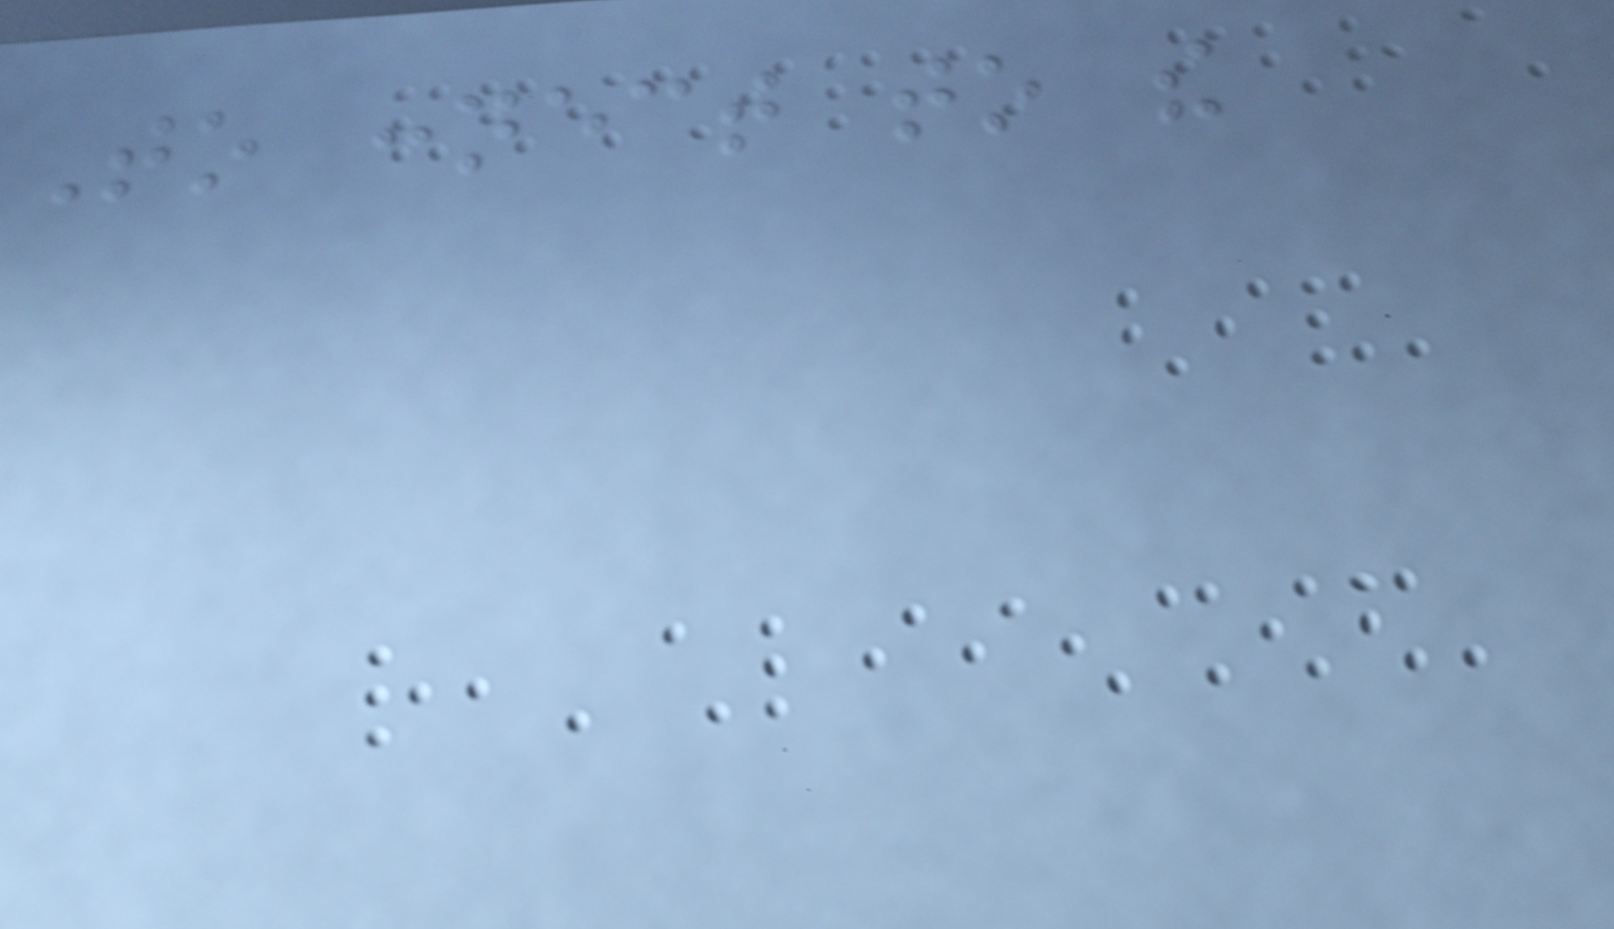To connect to the
